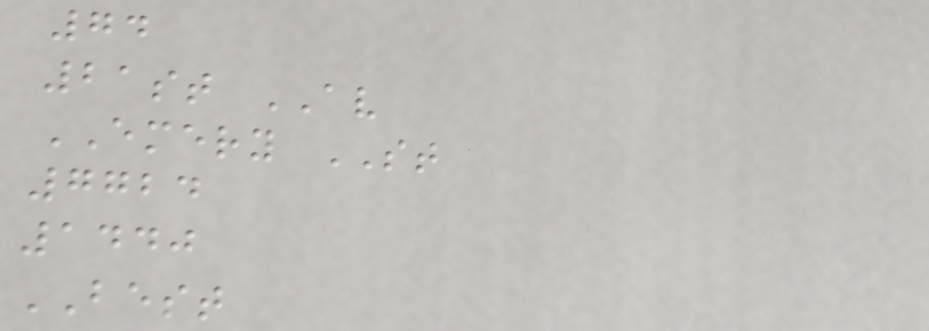74
21st AV
EMERY ST
7724
1440
BEST
